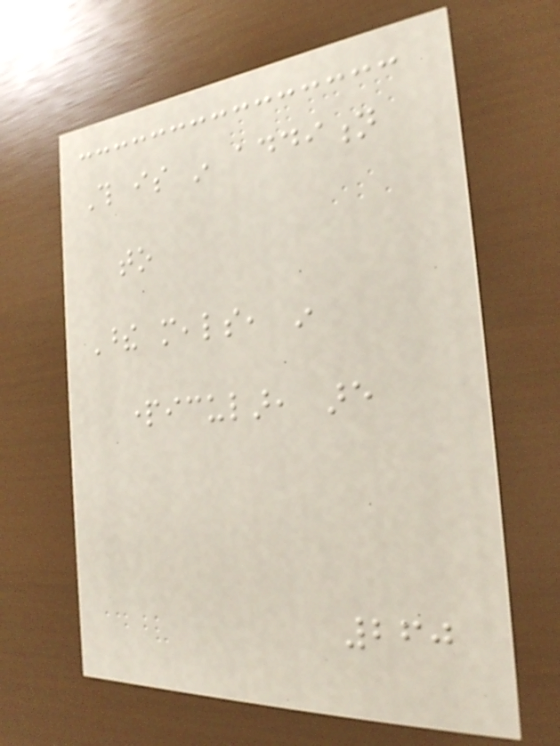This is in addition
to
These meals, in
particular, are
260
